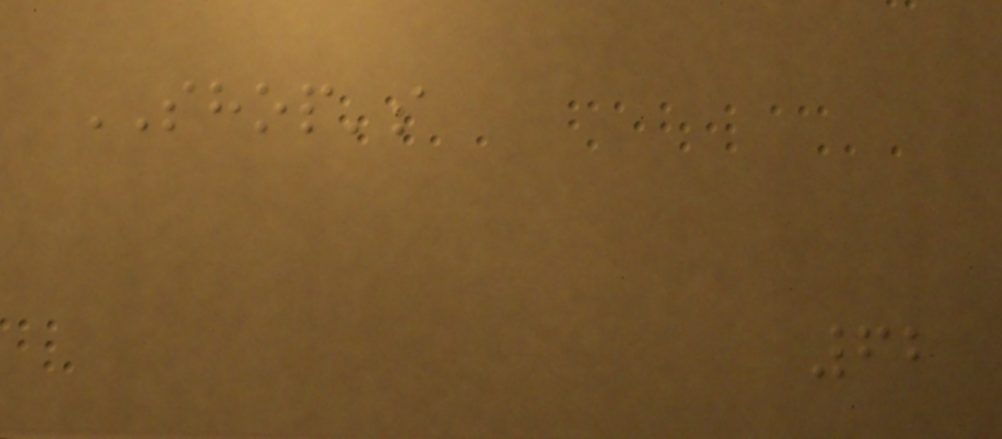SHOP's
62
